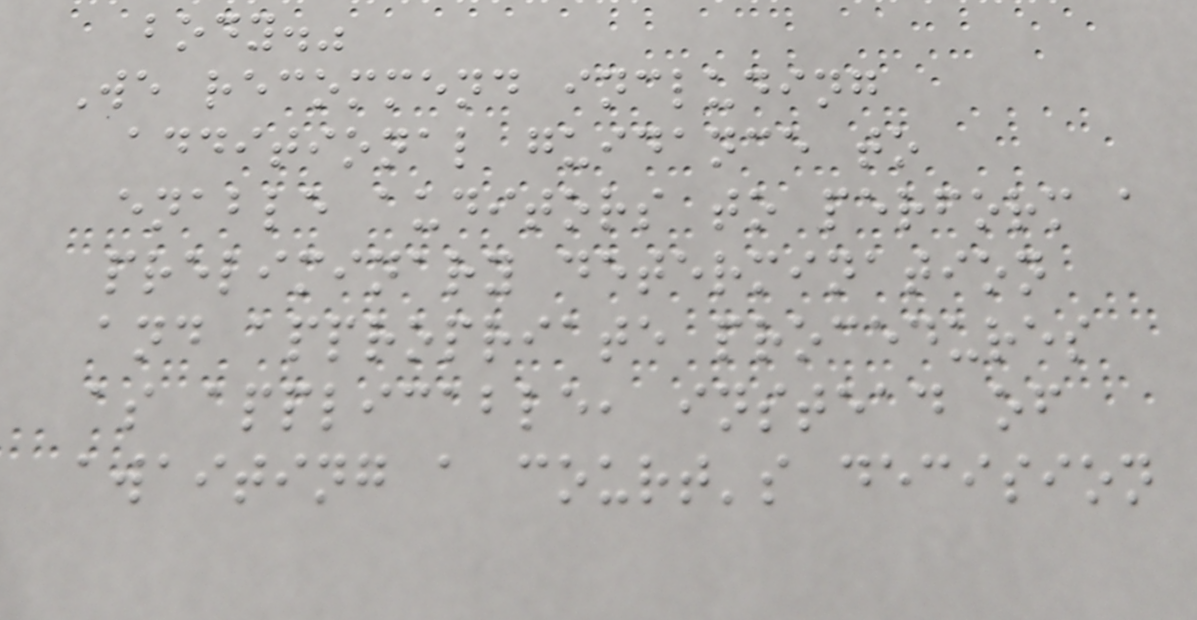body."
We recommend including
additional guidance to
enable auditors to perform a
preliminary determination
and appropriate procedures
as applicable, instead of
awaiting a court's decision
